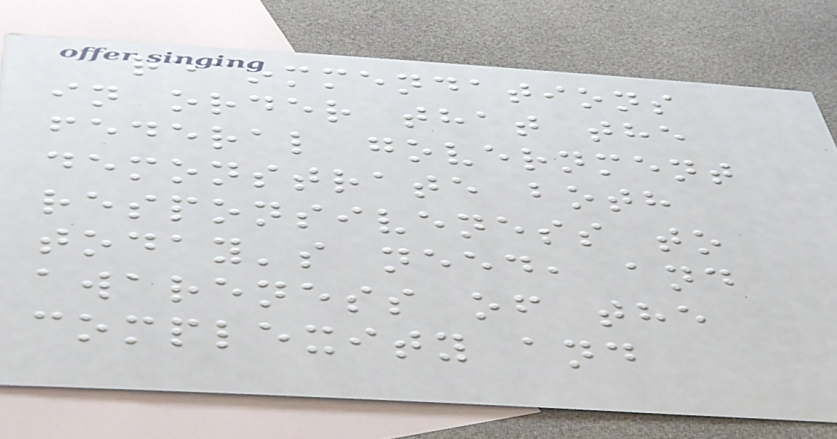recommendations
in order that the
federal government
demonstrate both
responsiveness to
today's need, and
awareness of the
complexity and
